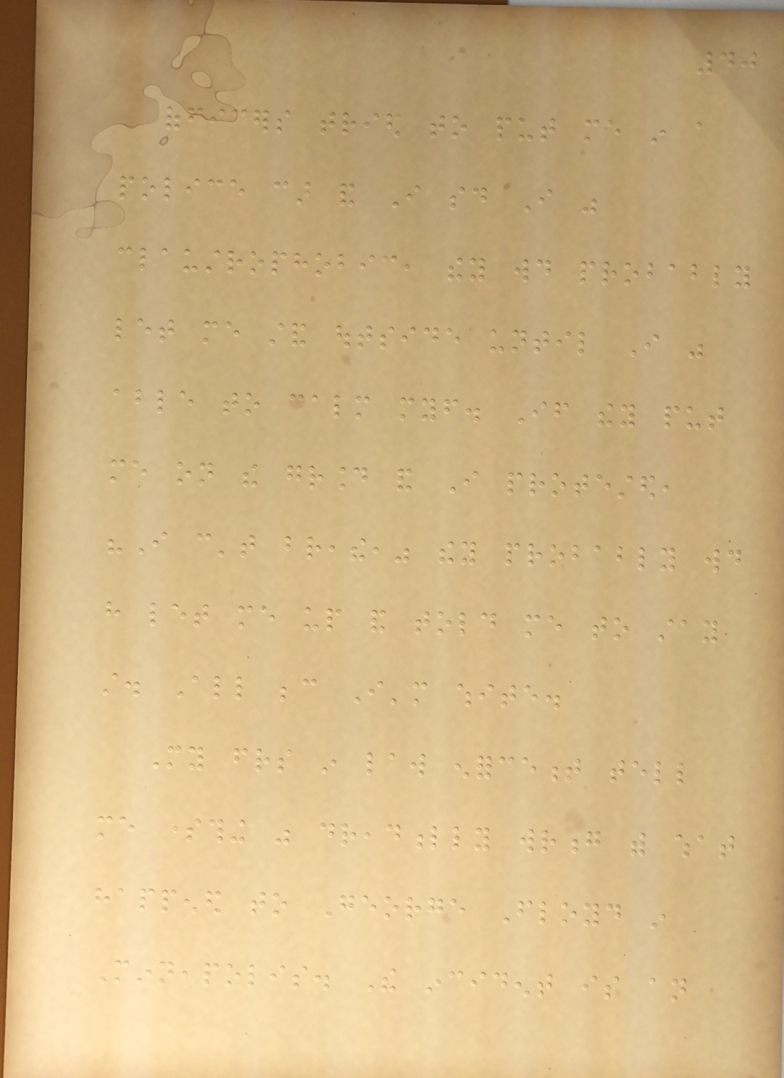40
officers tried to put me in a
police car and I said I was
claustrophobic, they would probably
let me stand outside until I was
able to calm myself. If they put
me on the ground and I protested,
"I can't breathe," they probably would
have let me up and told me to stay
still. All because I'm white.
My friends in law enforcement tell
me something was dreadfully wrong with what
happened to George Floyd in
Minneapolis. The incident is an
